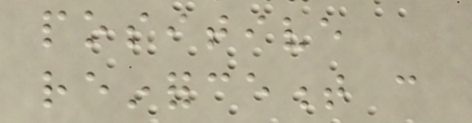positive
reinforcement can
